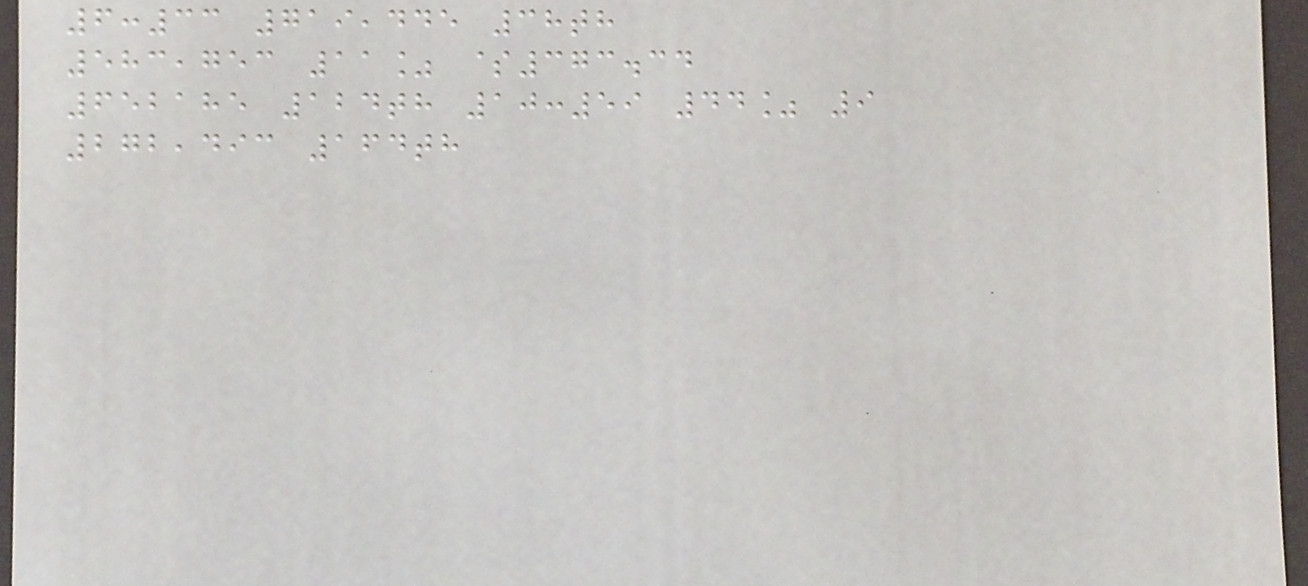6:33 719,445 38th
583,753 11% $373.34
652185 124th 10:59 44% 9
272,493 164th
